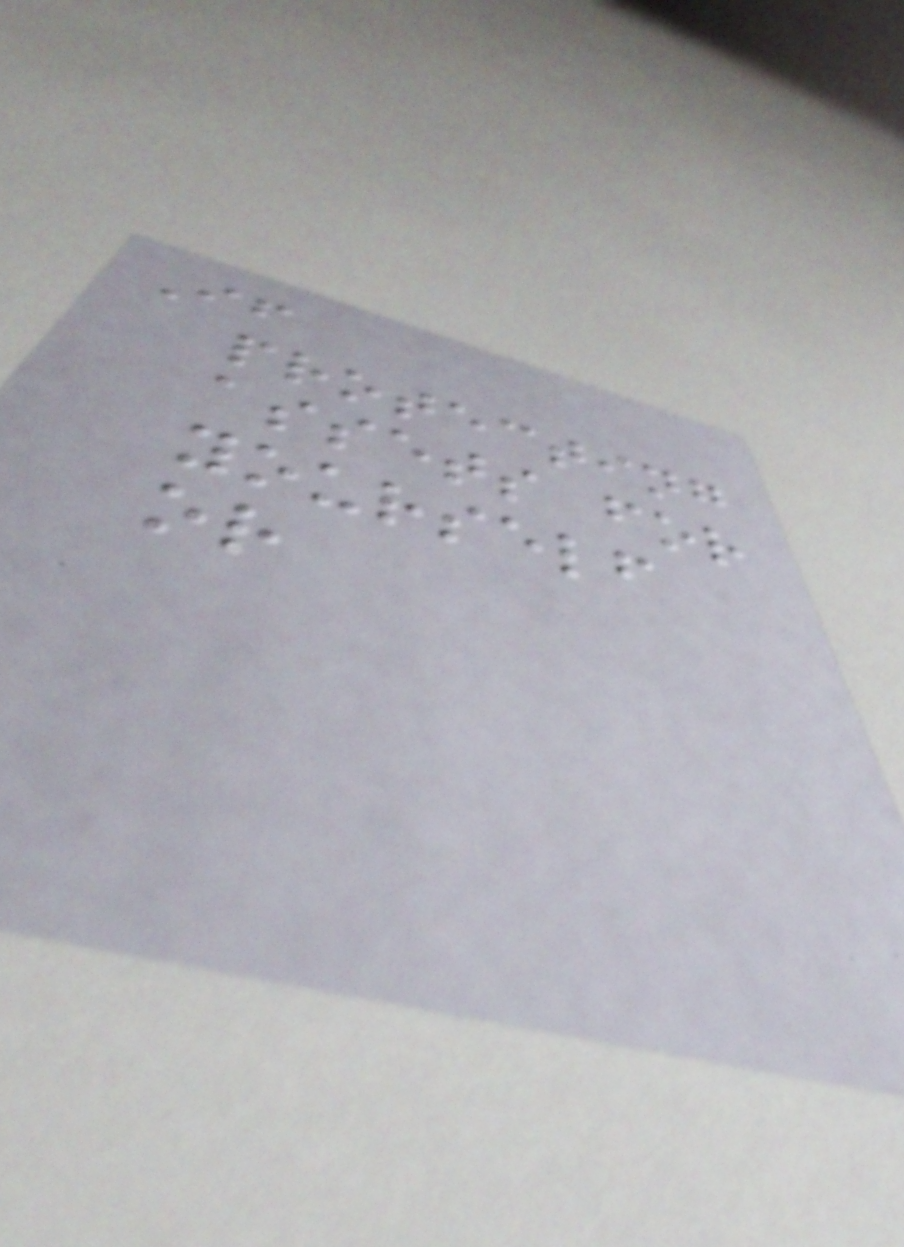If
protecting
assets for
yourself
or
